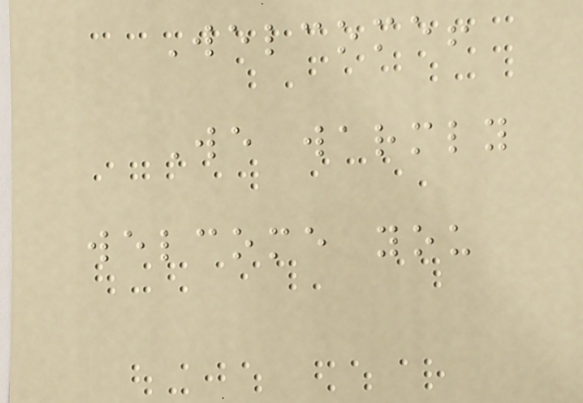Welcome!
We warmly
welcome you
